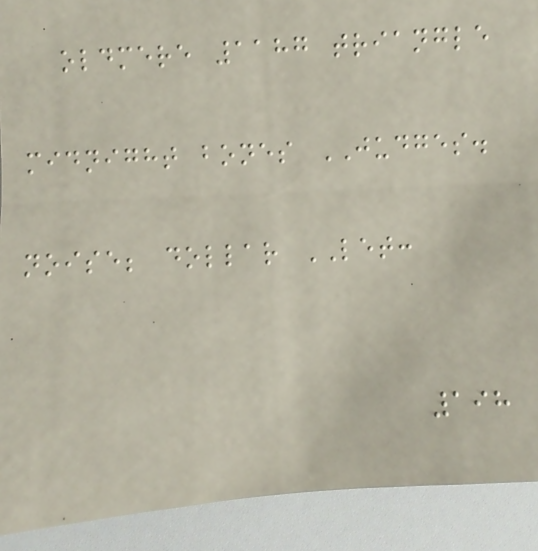oldmere 1187 triangle
midnight bones JUDGES.
noise; dollar LET:
198
